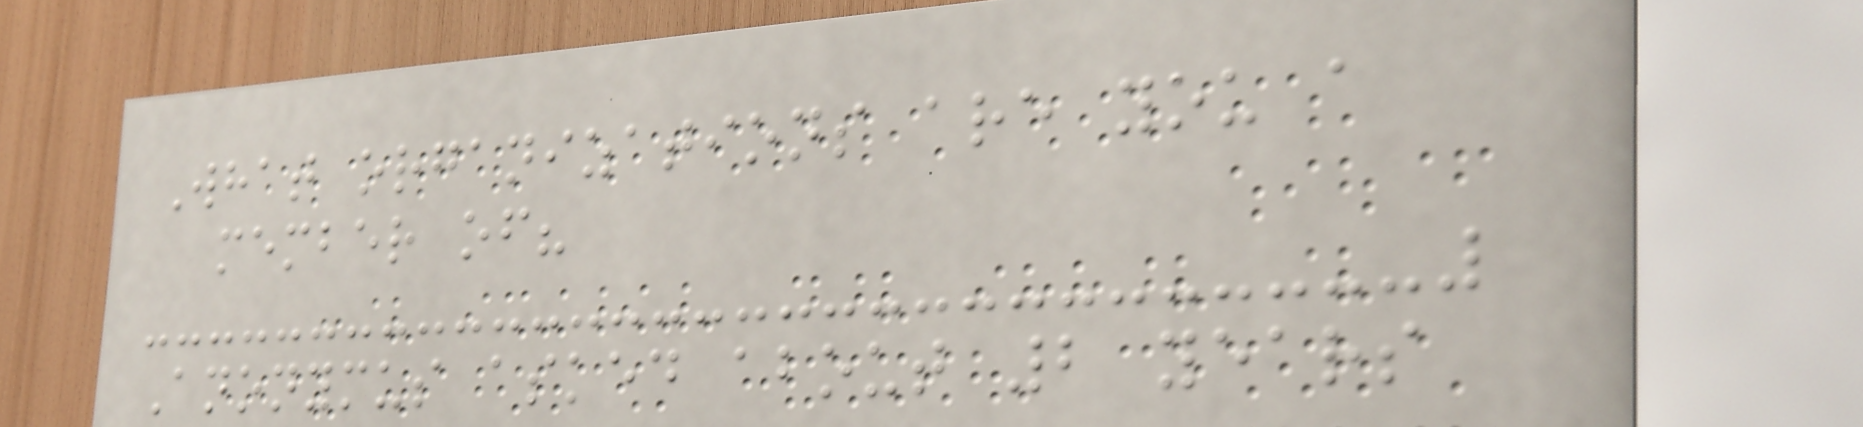What organizations are you a
member of?
Anonymus asked about 2 years
